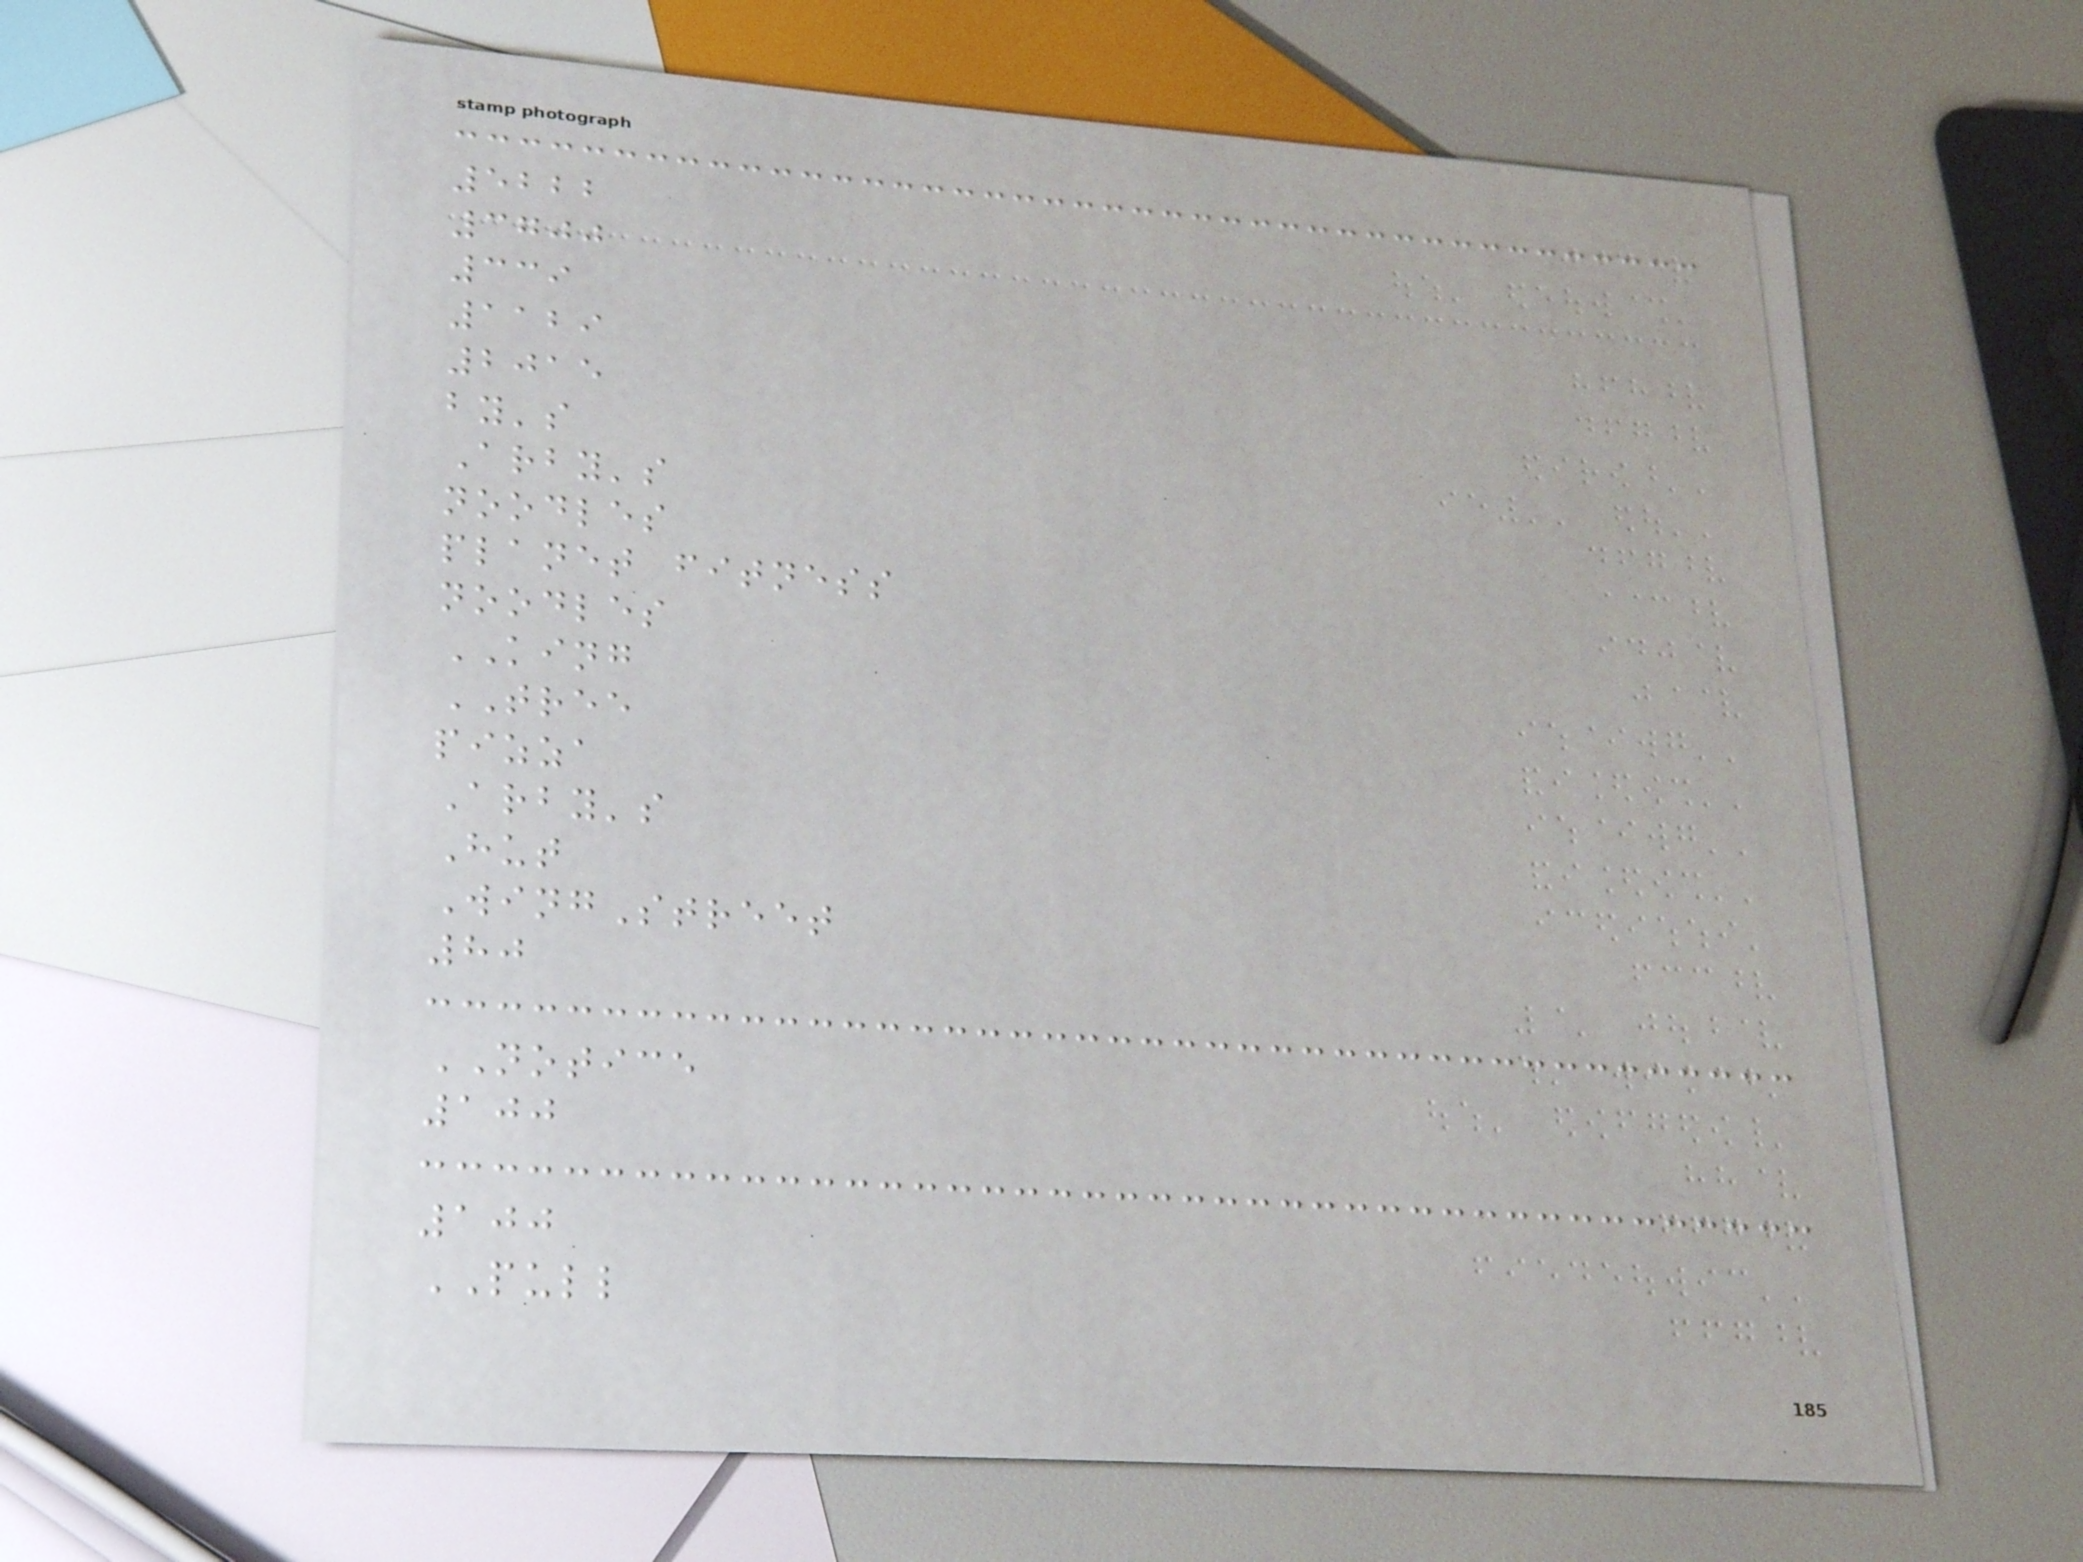5222
3700
339
1129
2015
by's
Arby's
noodles
planet fitness
noodles
KING
TREE
pizza
Arby's
Hut
WingStreet
80
NOTICE
100
100
PULL
